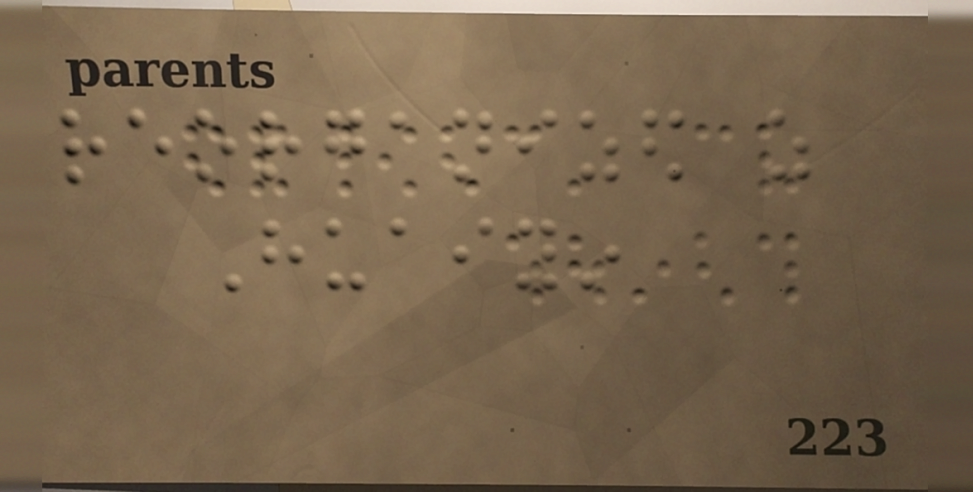reorganized as
Huaiyin
